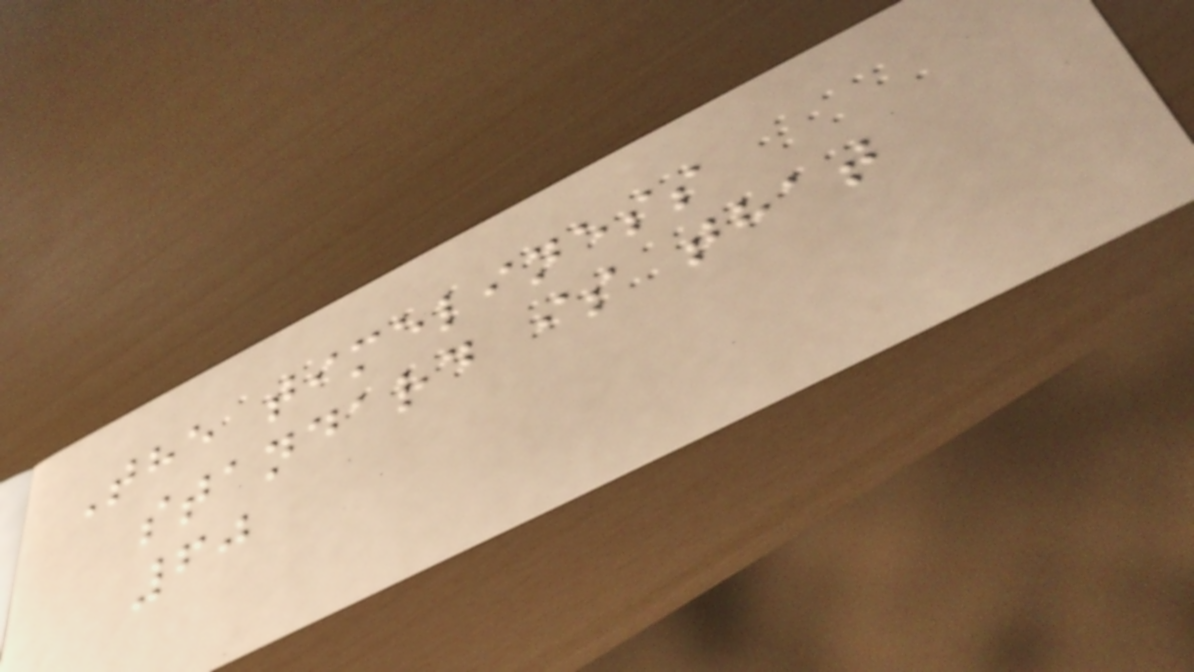The timeliness
standard is that
60
